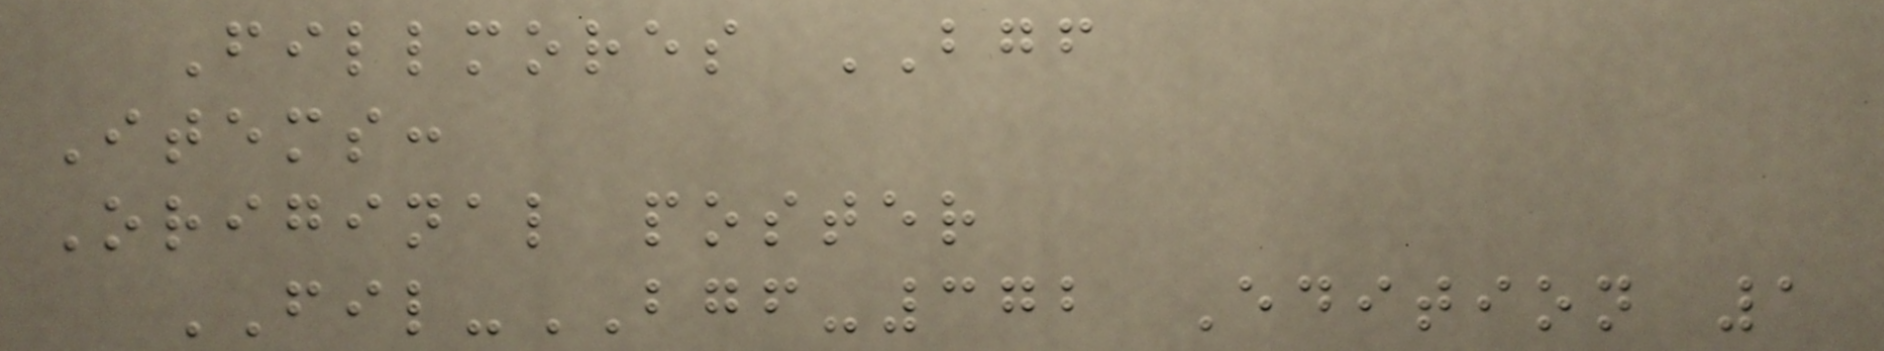Fillmores BGF
Items:
Original poster
FIL-BGF-372 Edition 1
